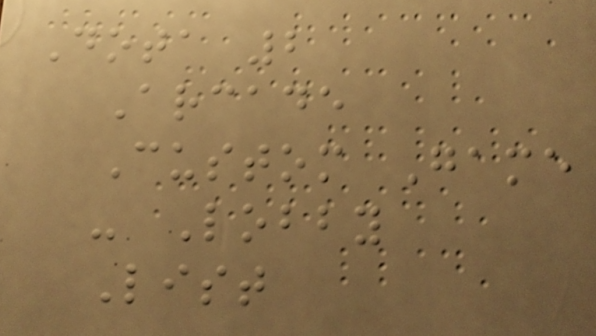Dota 2
Arcade
Custom Game
- Lobby
List
